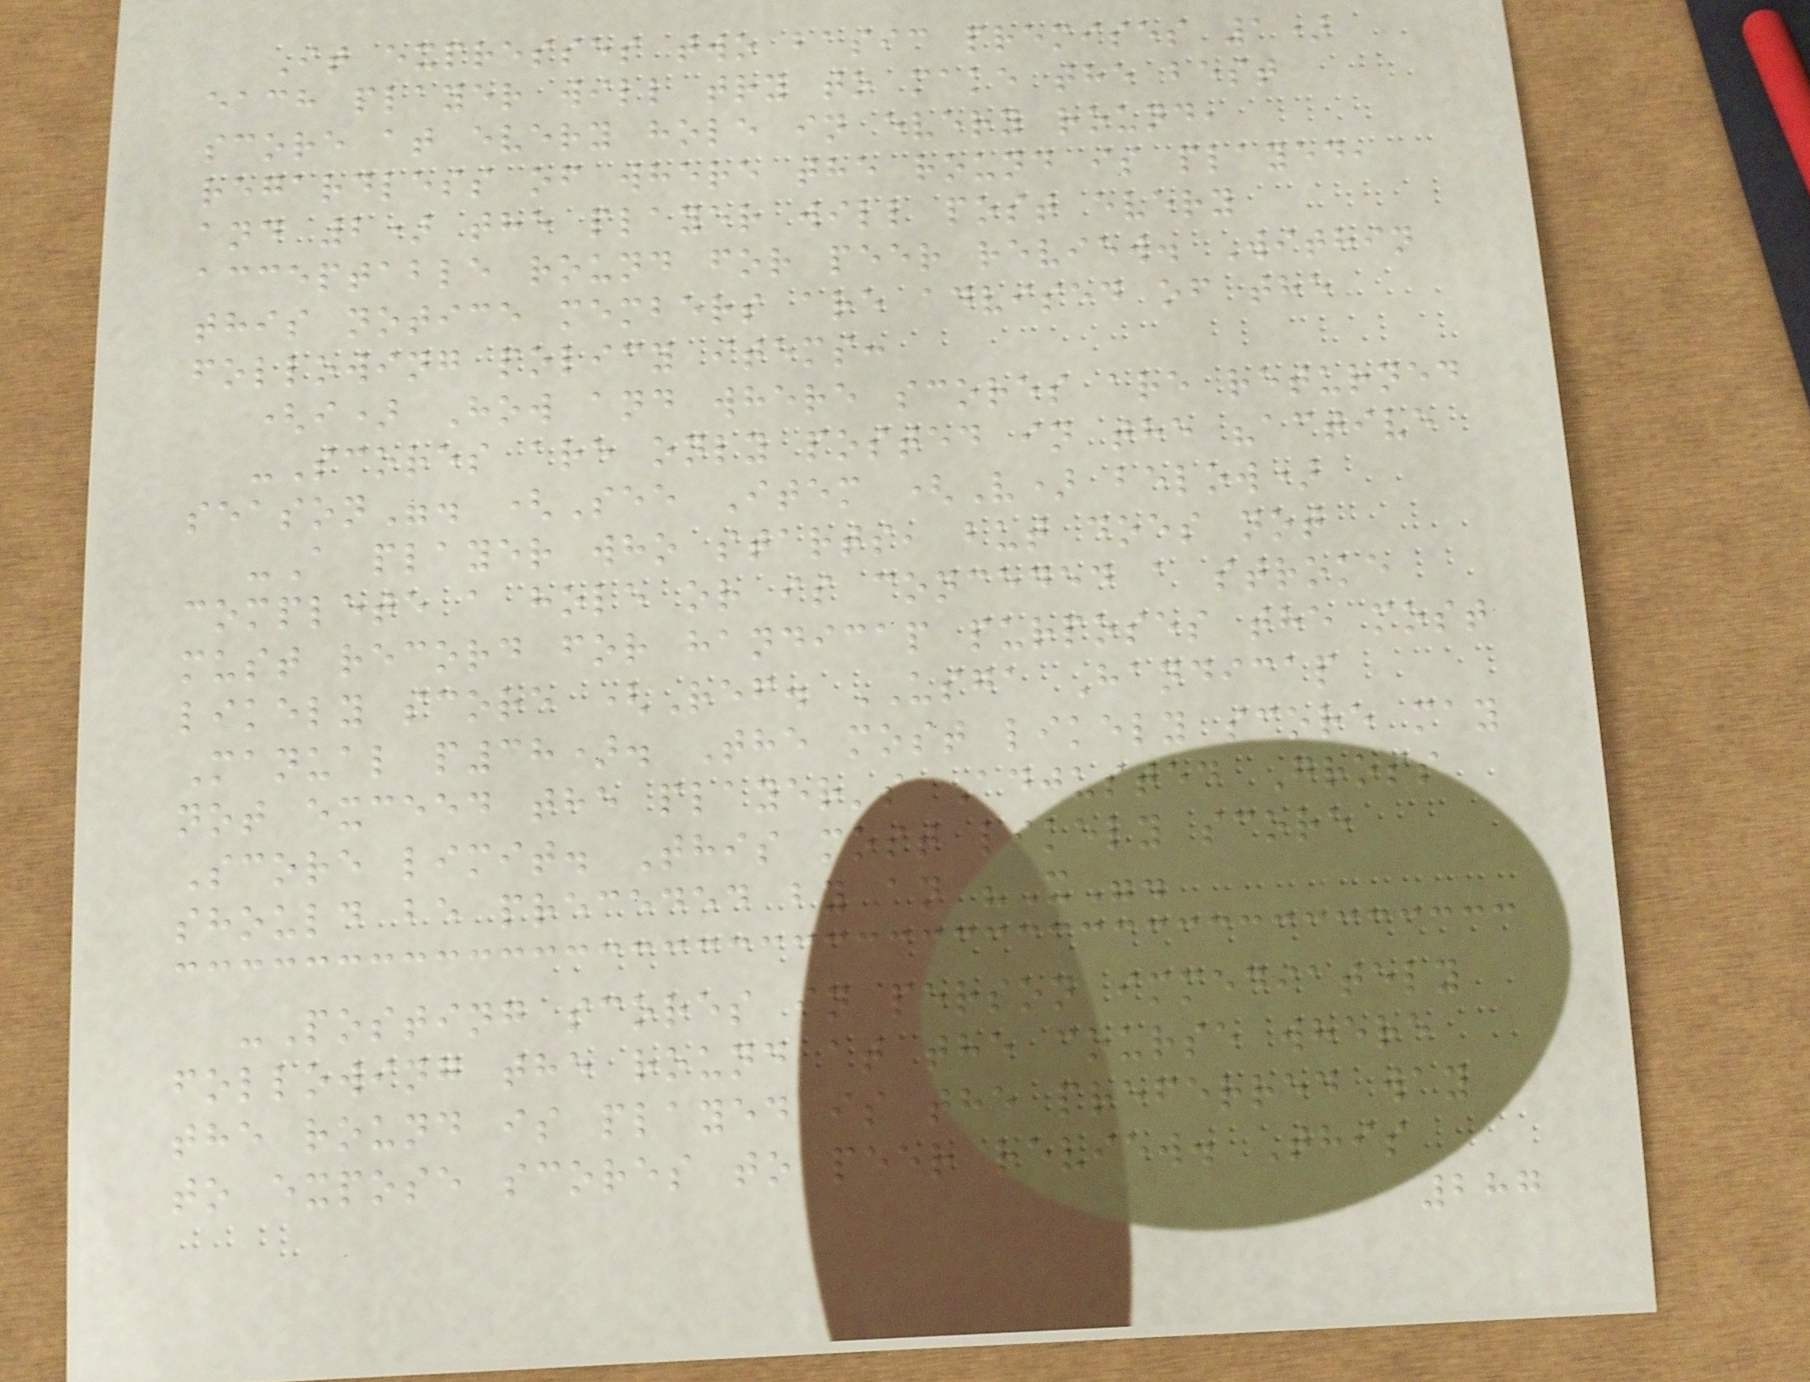It expresses two basic premises 1)
each player will try to make the best
score at every hole in every round,
regardless of where the round is played,
and 2) the player will post every
acceptable round for peer review. Within
this notice members are advised of the
following policy items:
(i) How and where scores are returned
-Scores are only posted in the "active
season". (See Item (V) below)
-A player who starts, but does not
complete a hole or is conceded a stroke
must record for handicap purposes the most
likely score (Ref. USGA Handicap
Manual p38). The most likely score may
not exceed the player's Adjusted Gross
Score limit. This most likely score
should be preceded by an "X".
-Posting scores in person immediately
following the round at the course where
the round is played is the preferred way
to expose scores to peer review. This
287
